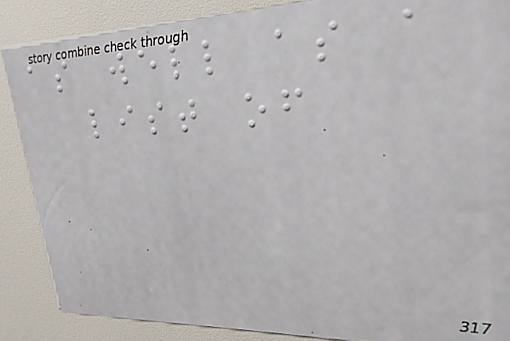as well as a
list of
